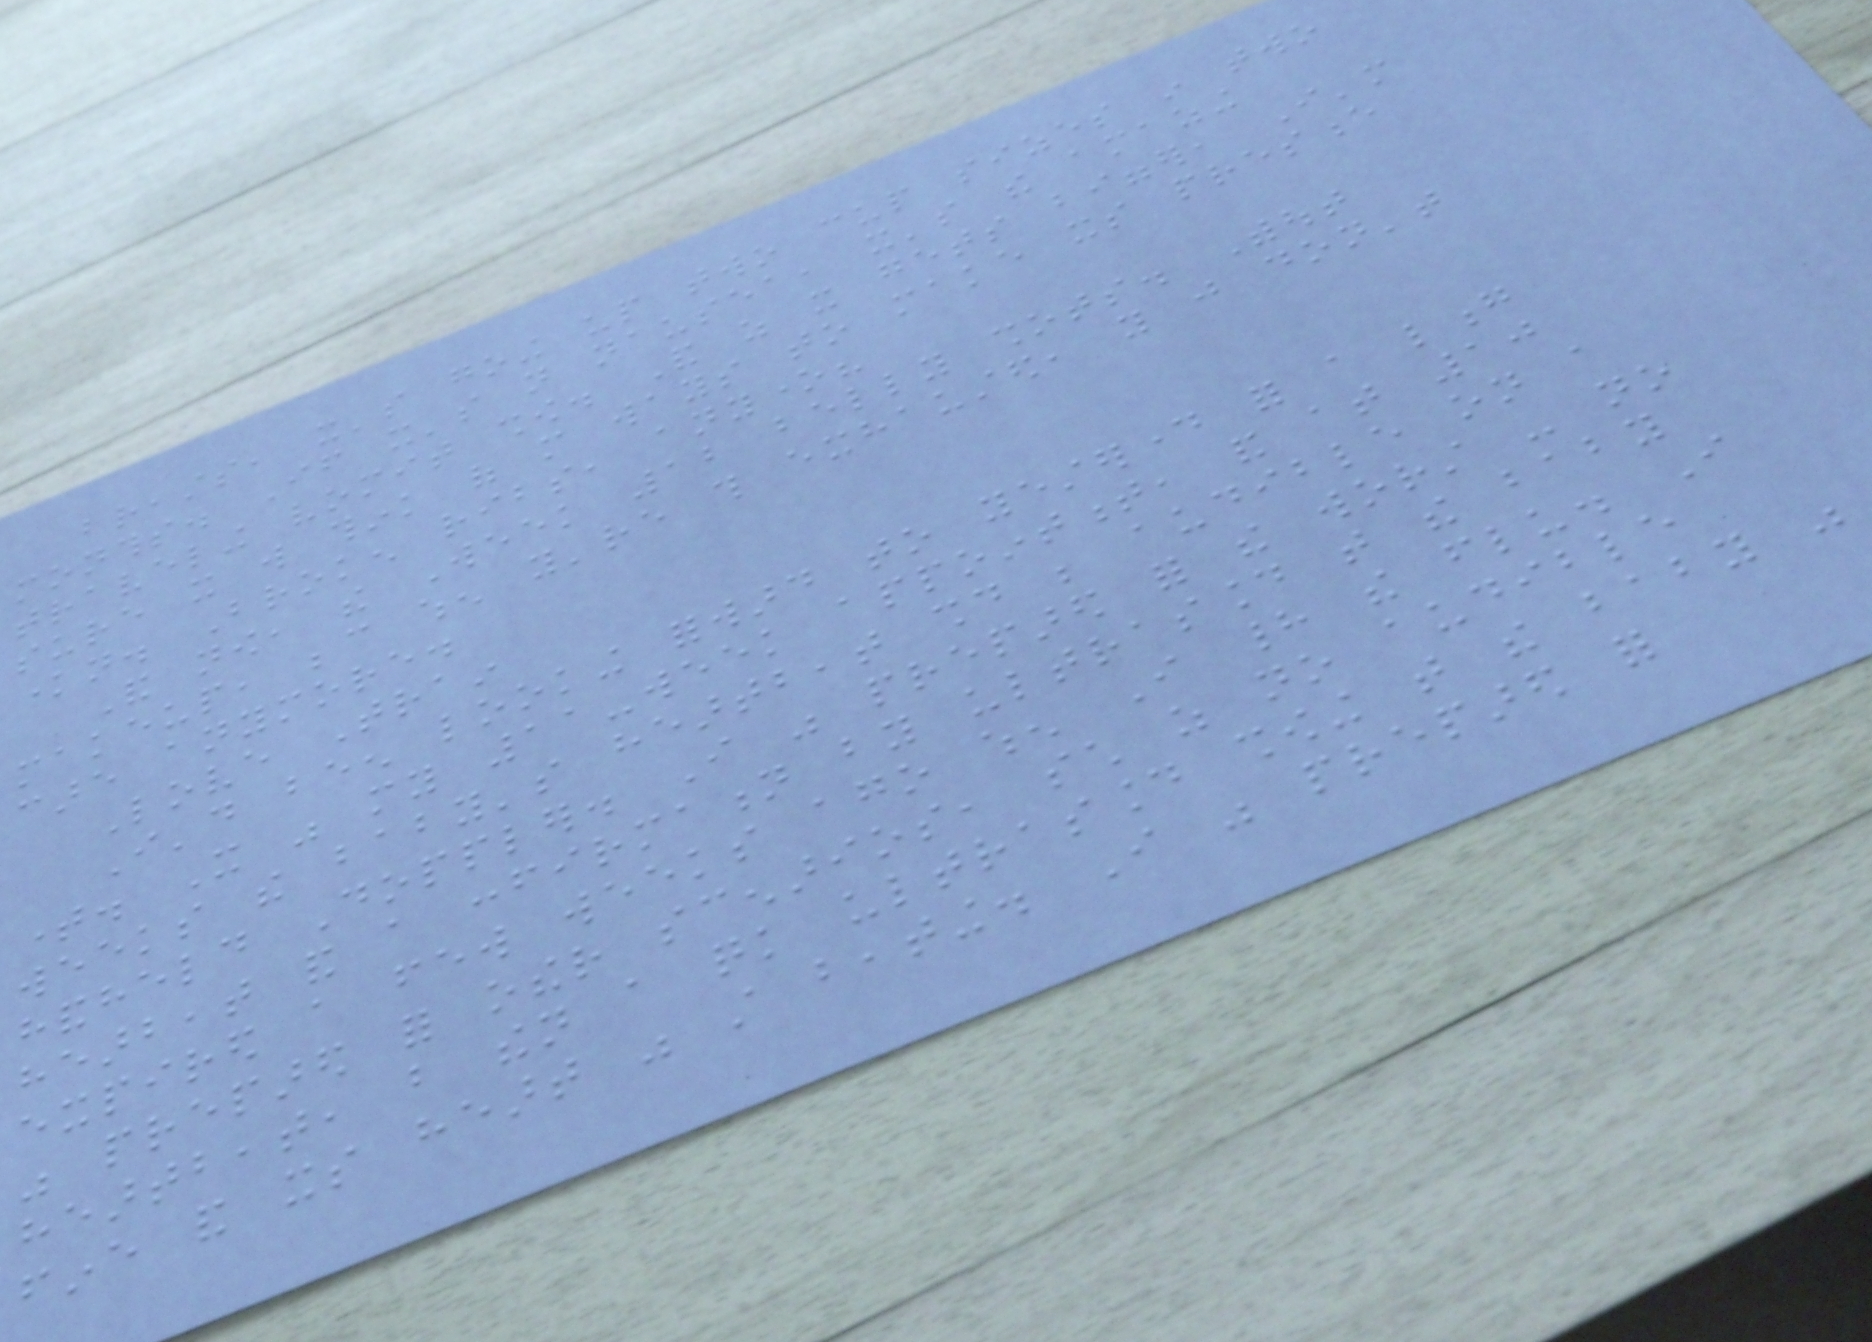breasts, it's going up two cup sizes in two
months. If it's not nausea, it's the amazing
traveling vomit show. And as it gets bigger, I'm
sure it will think of more ways to make its presence
known. Broken ribs, anyone?
And now, the Week 12 belly shots. Without
makeup, because when you're this exhausted, you just don't
care anymore.
Love Train
I'd been looking forward to yesterday for a long
time. It was my 11-week appointment, and at 10
weeks the baby's heartbeat should be audible on a
handheld Doppler. I was prepared for the worst - no
hearbeat and a confirmation by ultrasound that the baby
expired a few weeks ago when I had the flu. I
was prepared for other scenarios, such as no audible
heartbeat, but then a quick ultrasound showing that the baby was
fine and its heart was still beating. I was prepared for
